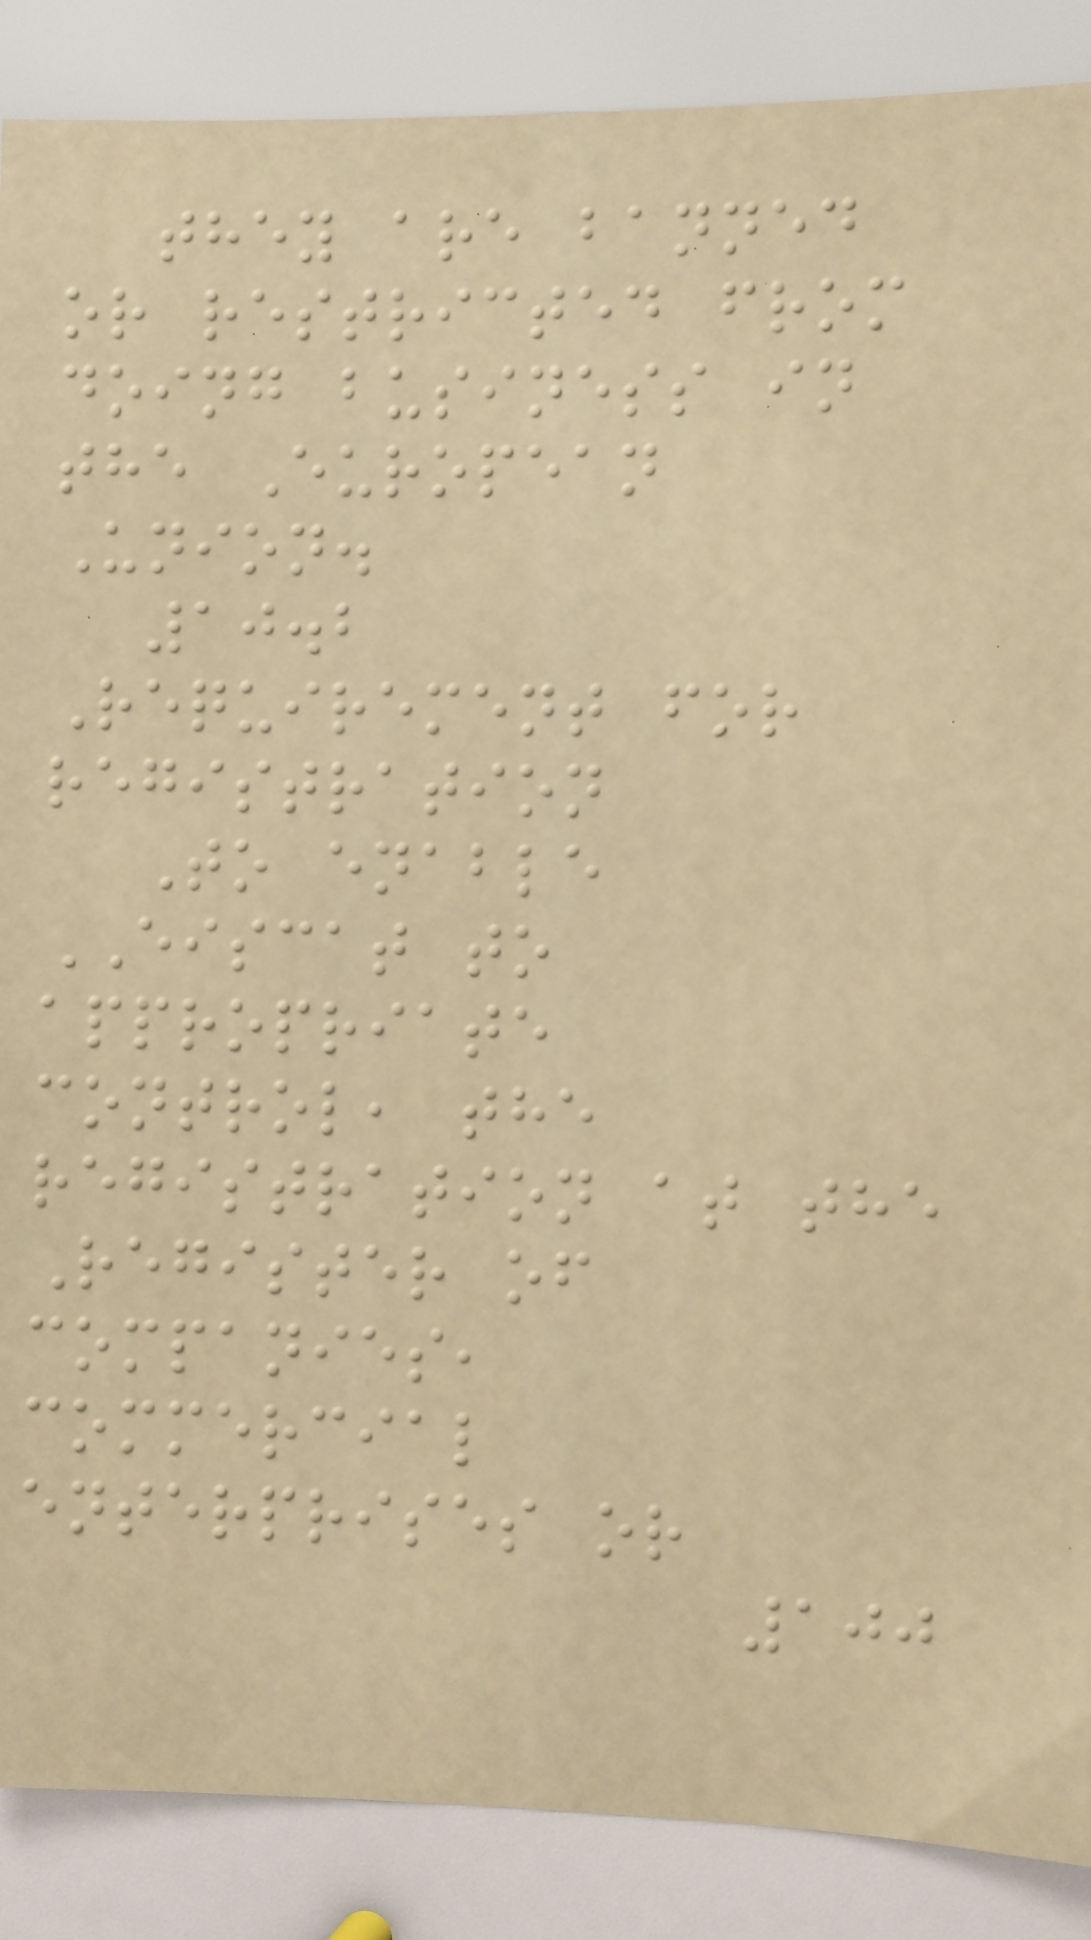they are banned
or restricted from
doing business in
the European
Union.
10.2
Requirement for
registration
To enable
EISCAT to
appropriate
control, the
registration at the
Register of
companies,
commercial
enterprises or
100
